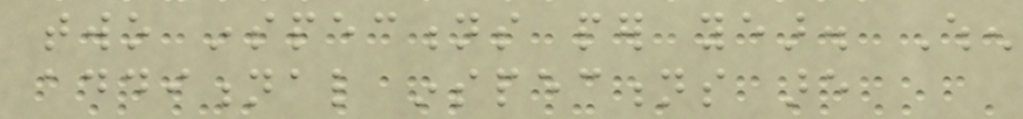two inspections per year. When
additional inspections are
